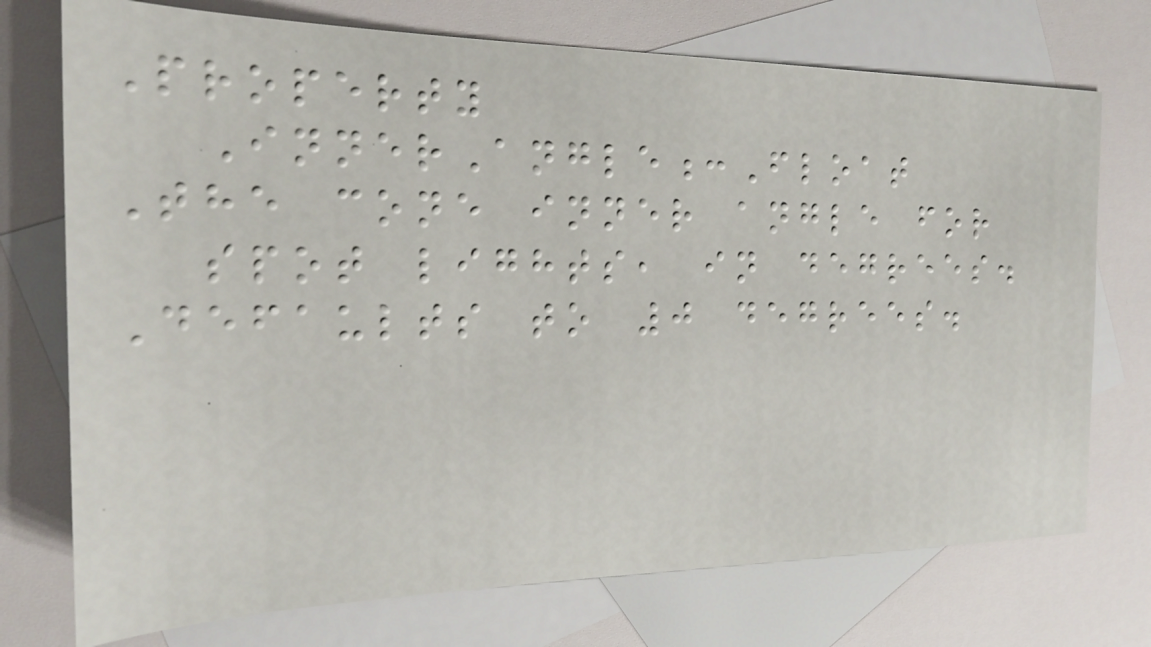Property
InnerAngle:Float
The cone inner angle for
spot lights, in degrees.
Defaults to 0 degrees.
